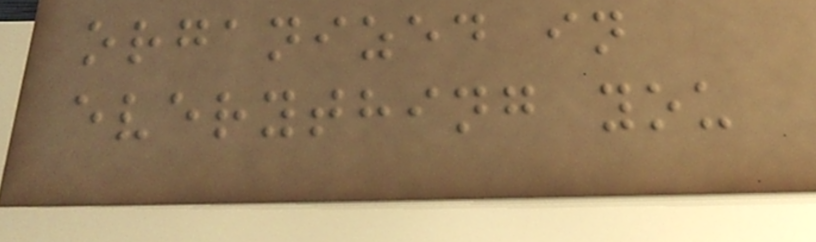organized in
everything you
